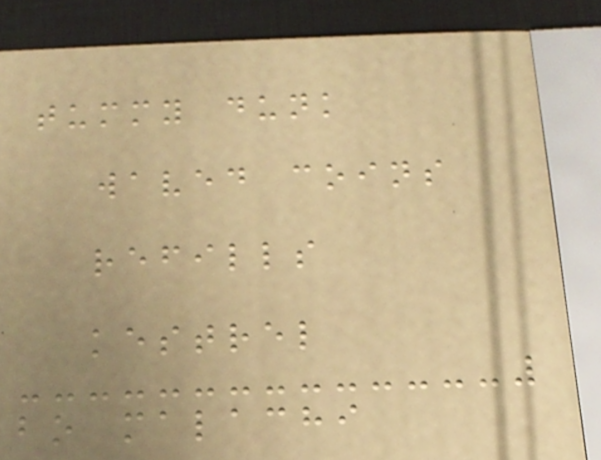tummy dunk
waved coins
refills
kestrel
bo malachi
